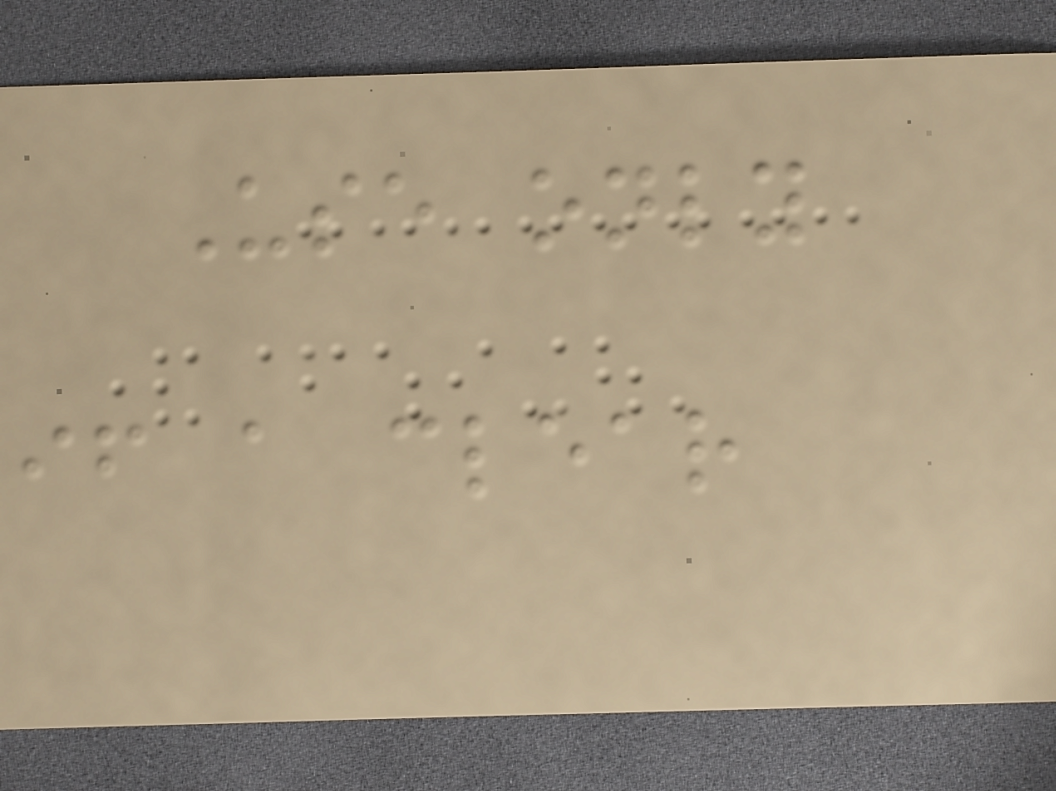Use only
if a clear
